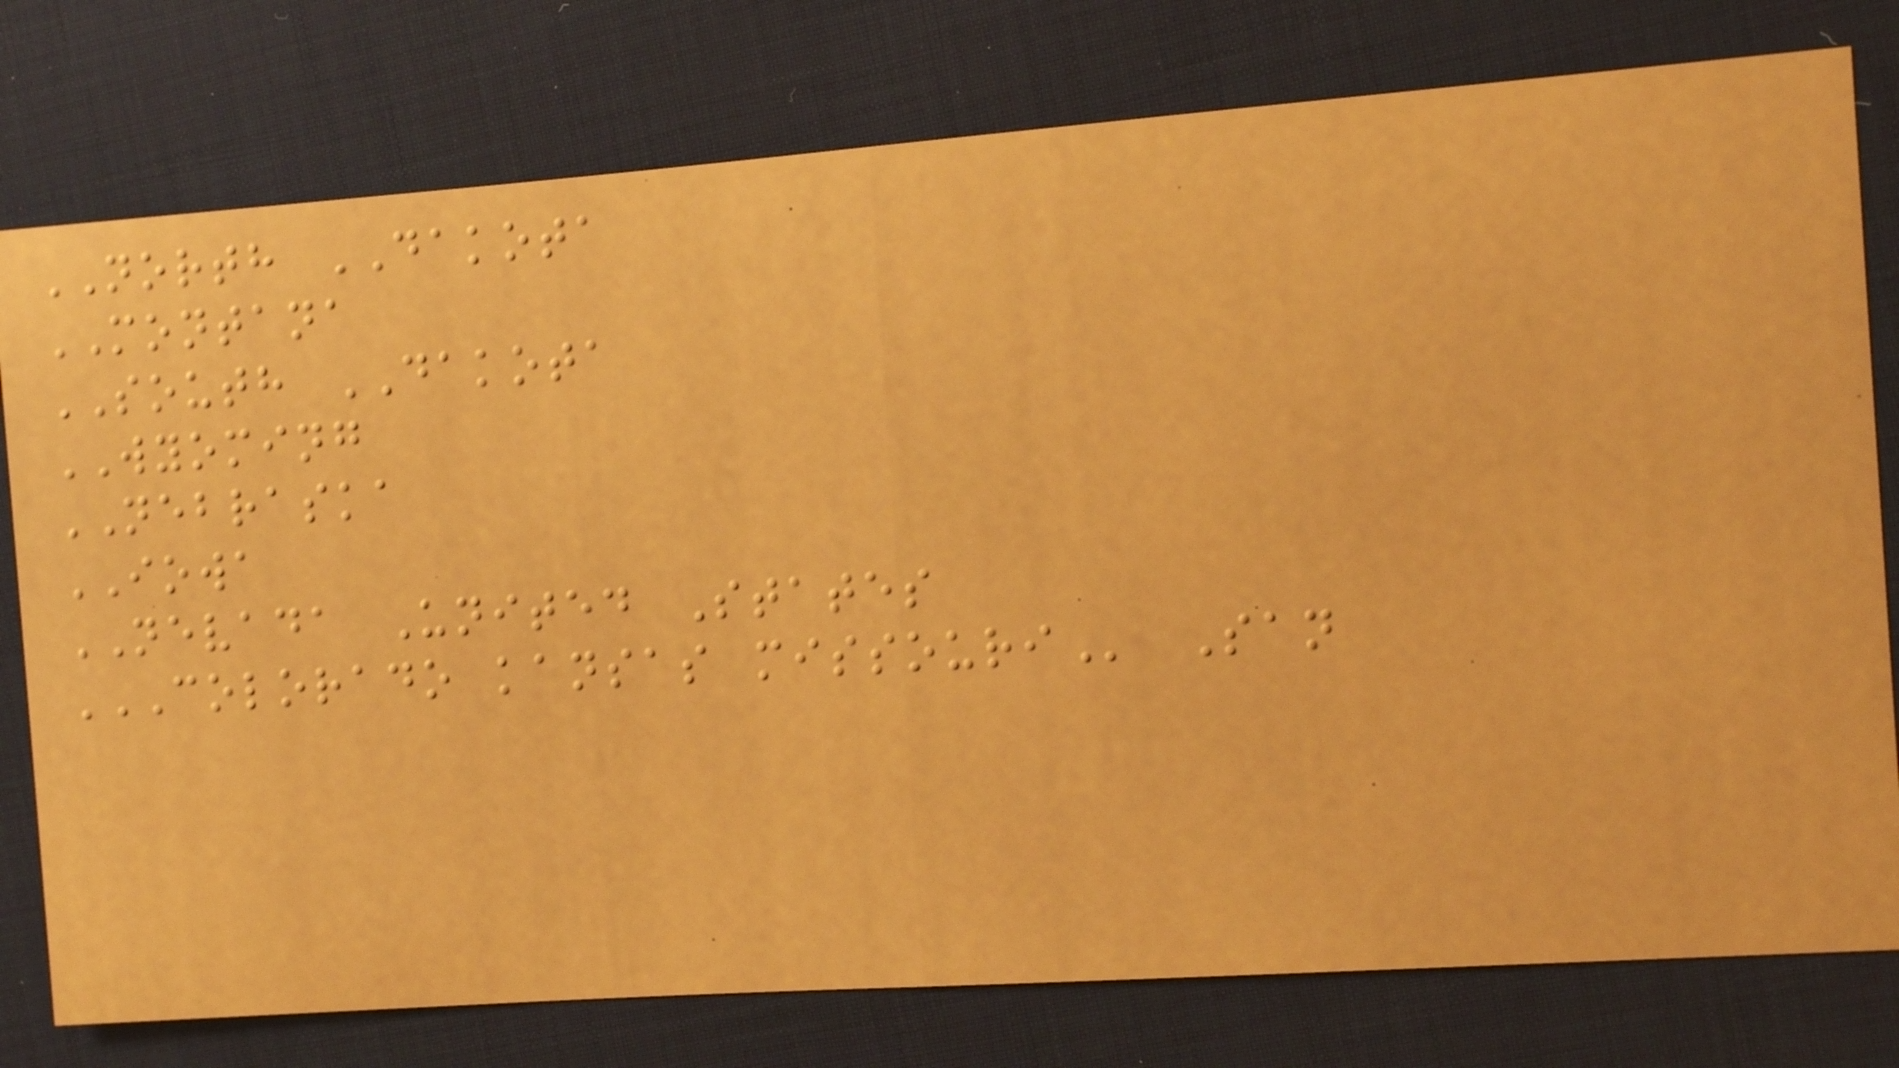NORTH DAKOTA
MONTANA
SOUTH DAKOTA
WYOMING
NEBRASKA
IOWA
NEVADA United States
COLORADO KANSAS MISSOURI San
